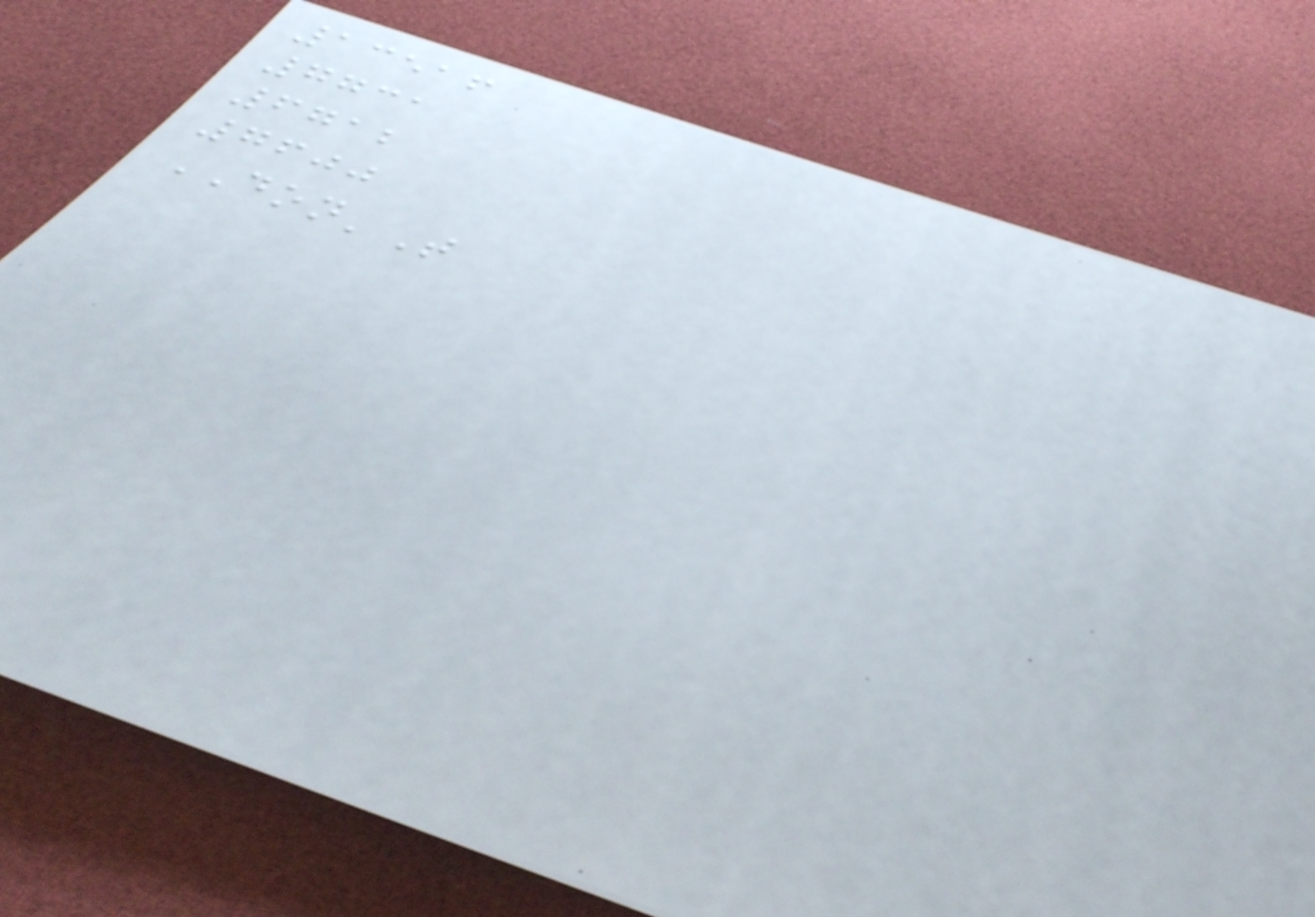13516
7731
6712
7600
DON'T
